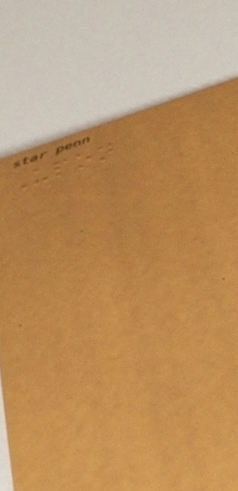Upon
